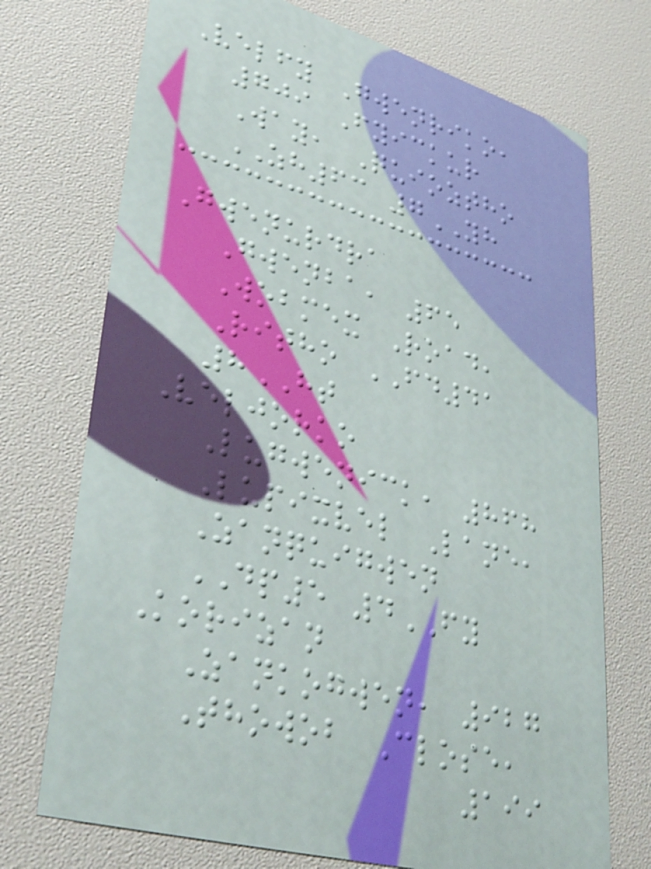Velfy Gwenriko,
709 Fyickur
Way, Quioztho
ZH63 7YH
Gwenurdra
Gwenba, 65
Wobmex Road,
Ritho FD41
8HT
Veljorko
Lugwenick, 868
Lupixvel Lane,
Zanquigwen
DP5 4FY
Korizan
Zankogwen, 927
Thowob Close,
199
